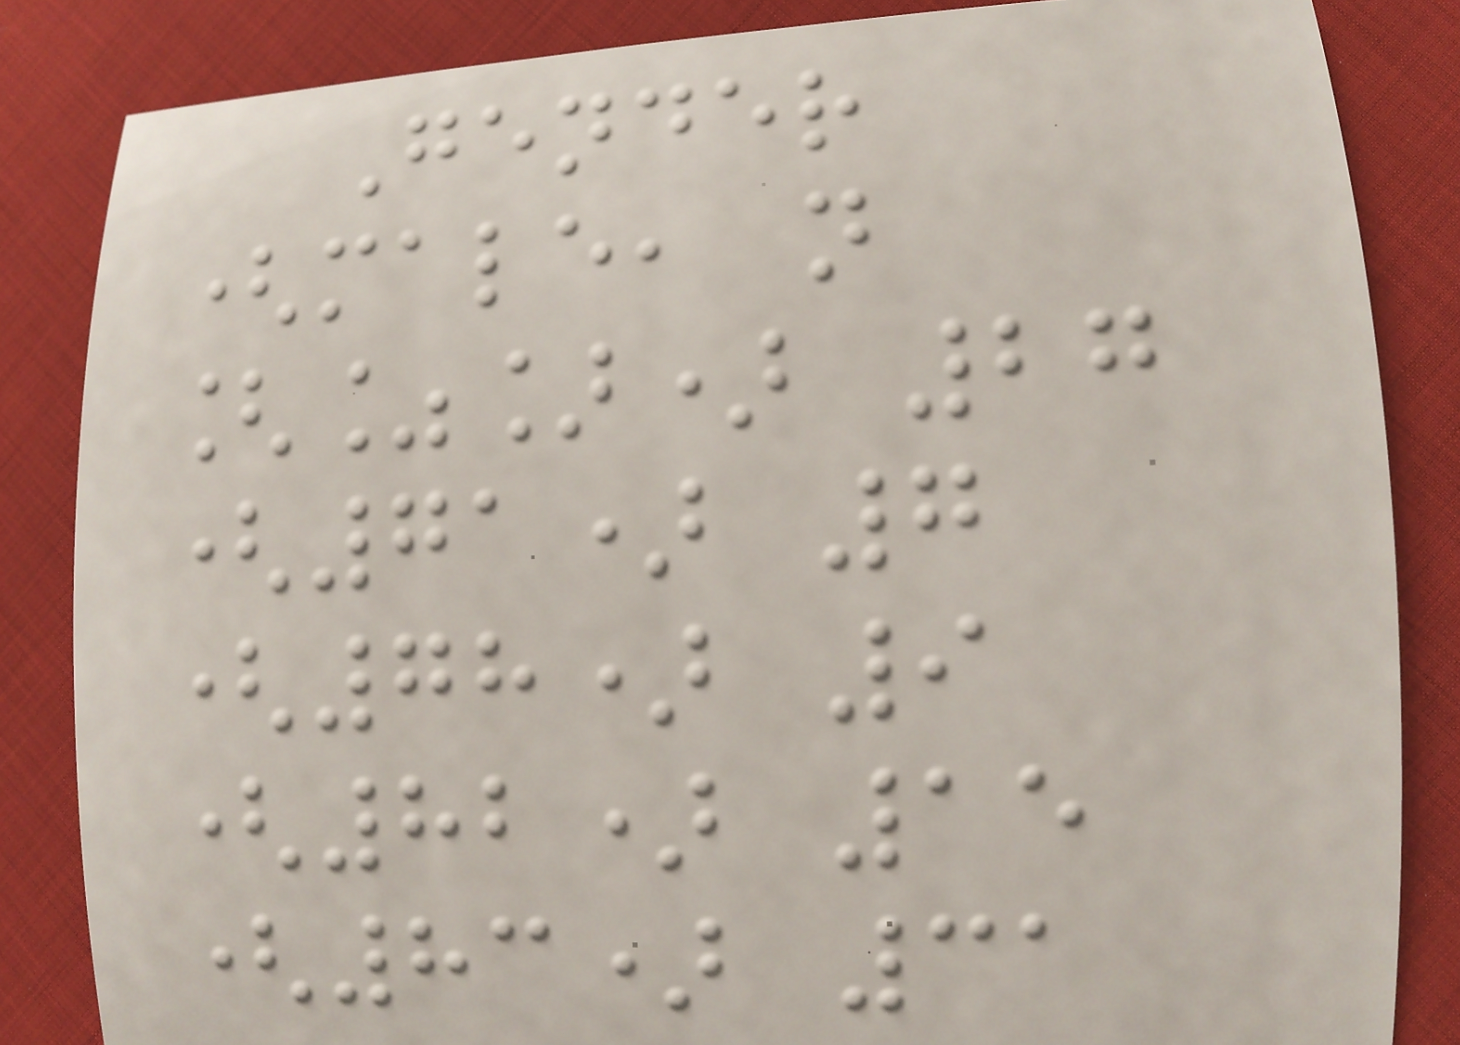Gender
(male, n
[%]) 27
(71) 7
(78) 9
(82) 15
(83) 31
